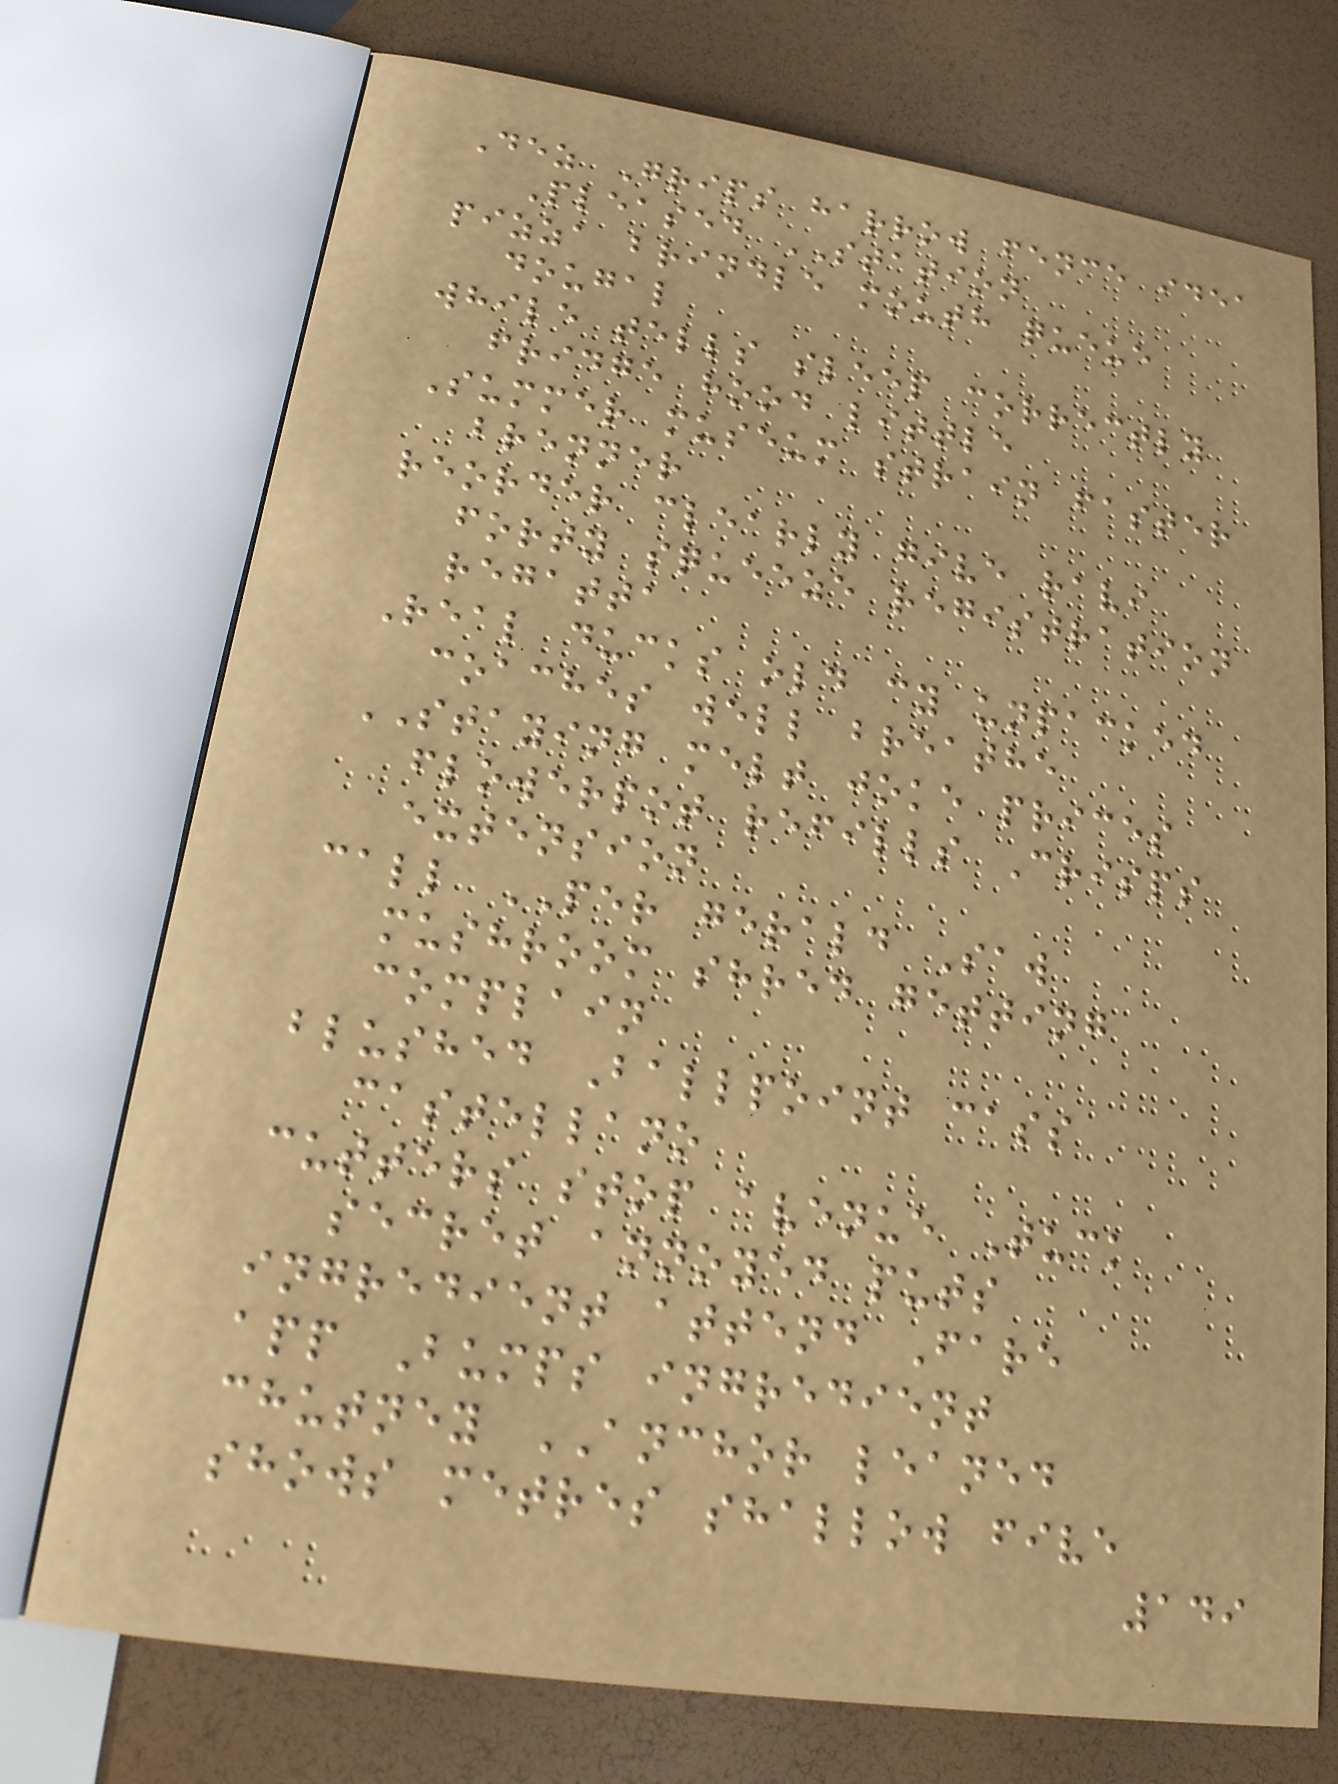Dez Grips harrow fence idea
Pleased STATION
pizza brindle mouth queue
dougal
while tells sleep correctly
fridge hood little
Summer museum strain faster
brenner
reorder clearly give ravi
forty squeeze registration
regatta
Real ducks old cy unpacked
coaches well breathe
STAYING melt joke prices
flowerpot refills Crisps
extension
call PER gerald Saw
mushroom shred getting
complain
blushed Ballpoint cass
castellano
cutters stop avenue Tuck
secret annoyed puts
ingredient attend Fare
app Bumps ingredient
chutney ANCHOR leaned
shows metres shallow five
149
